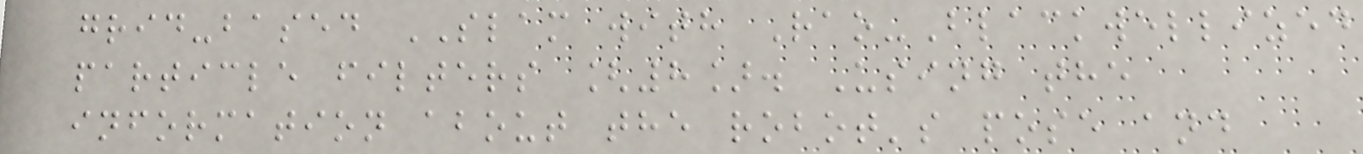grid-based SLAM with Rao-Blackwellized
particle filters [8]. Using the
information about the robot's pose and
